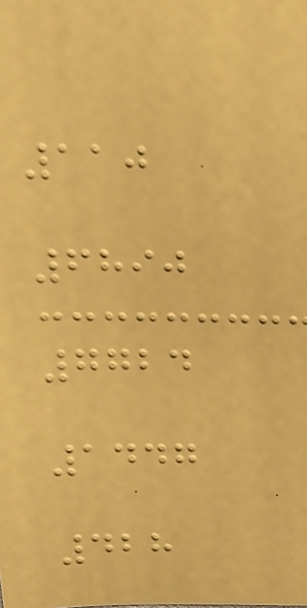110
6890
7724
1447
428
